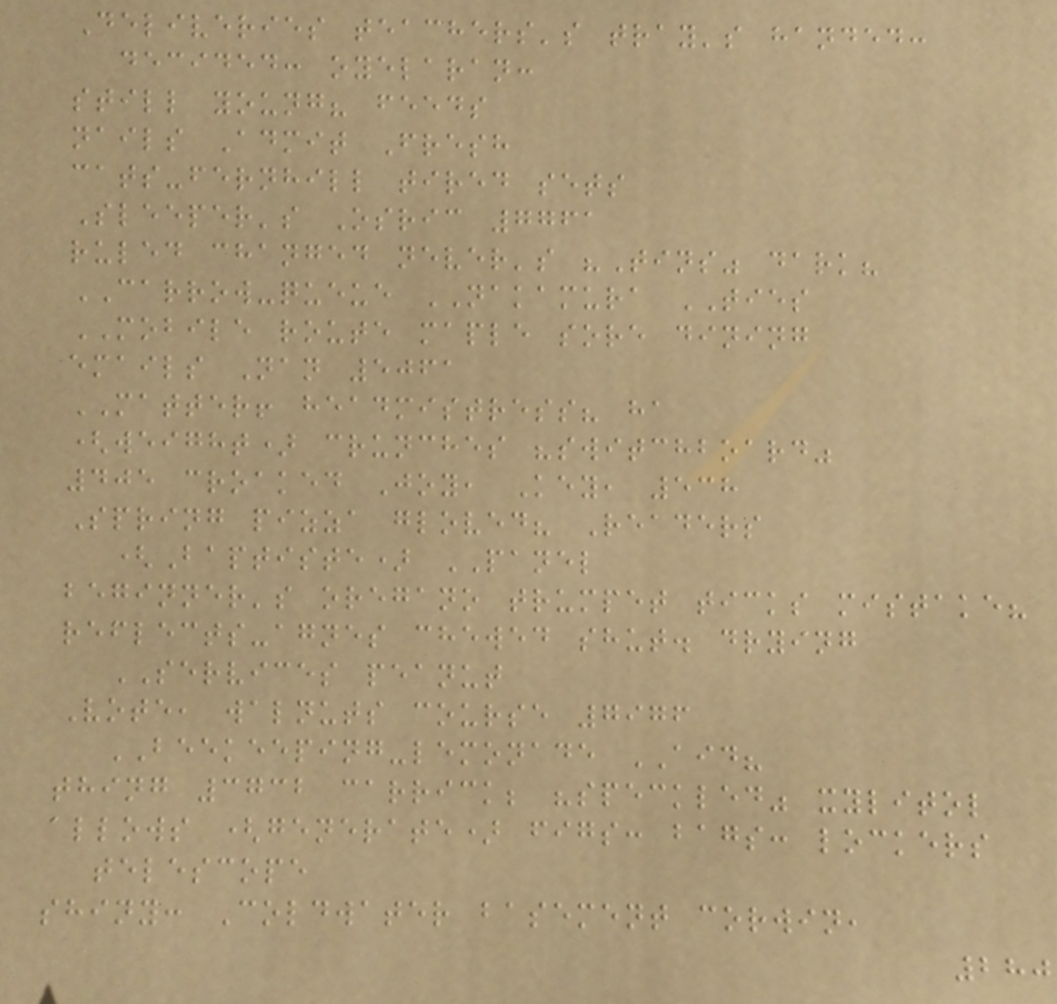Deliveries teachers's tray's handed:
decided: oyelaran:
still young? feeds
nails Admit Fresh
cats-fernhill tired sets
Sleeper's Osric 7761
ruled changed never's "Tins" dark?
CARROW-queue NAKAMURA TIES
MOBILE route maple sore dining
emails Nan 5061
MATTER! headmistress? ha
(weight) crunches "switchboard"
405 croaked Joy, Key, 538
Spring pizza gloved? Readers
(Baptiste) PANEL
beginner's oregano trumpet ticks mistake?
reflects-agnes chewed shut. drying
SERVICES peanut
Vote, walnuts course 7976
BEEKEEPING-lemonade AID?
thing 3732 carrick; "speckled" xylitol
allows (generate) figs: bags: lockers
telescope
shiny: Coldwater basement corwin,
280
